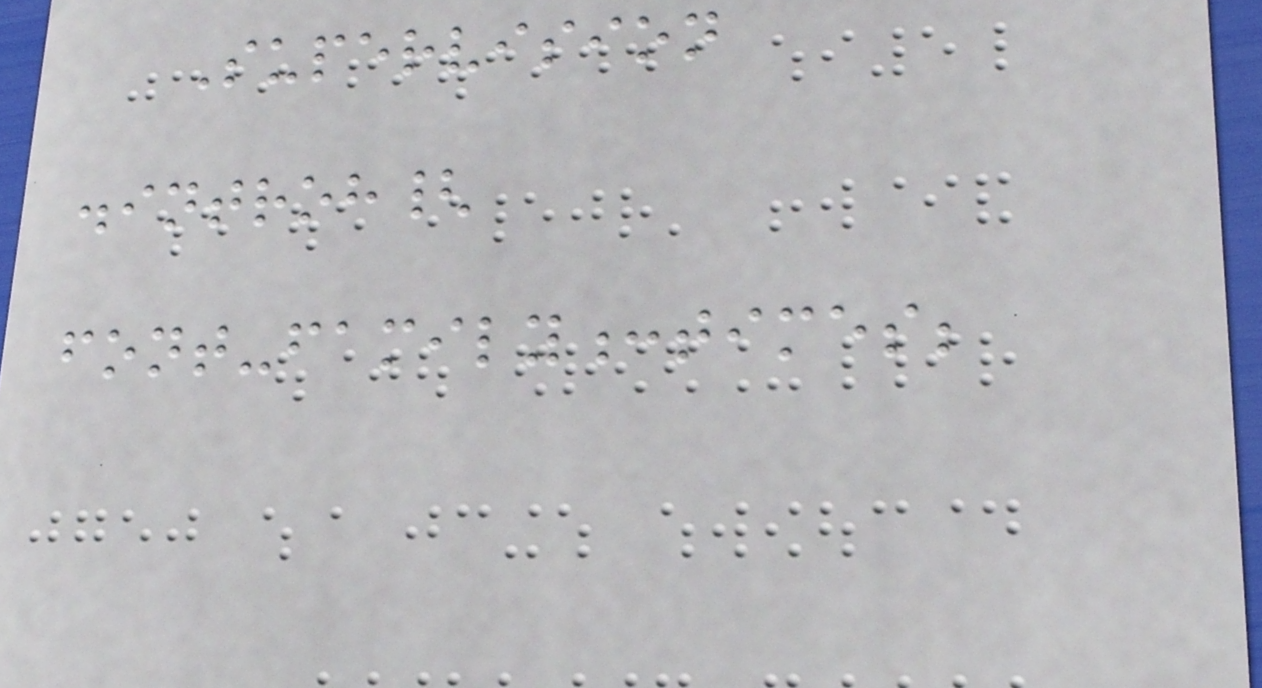Supervision
.introh{
font-family:times;
